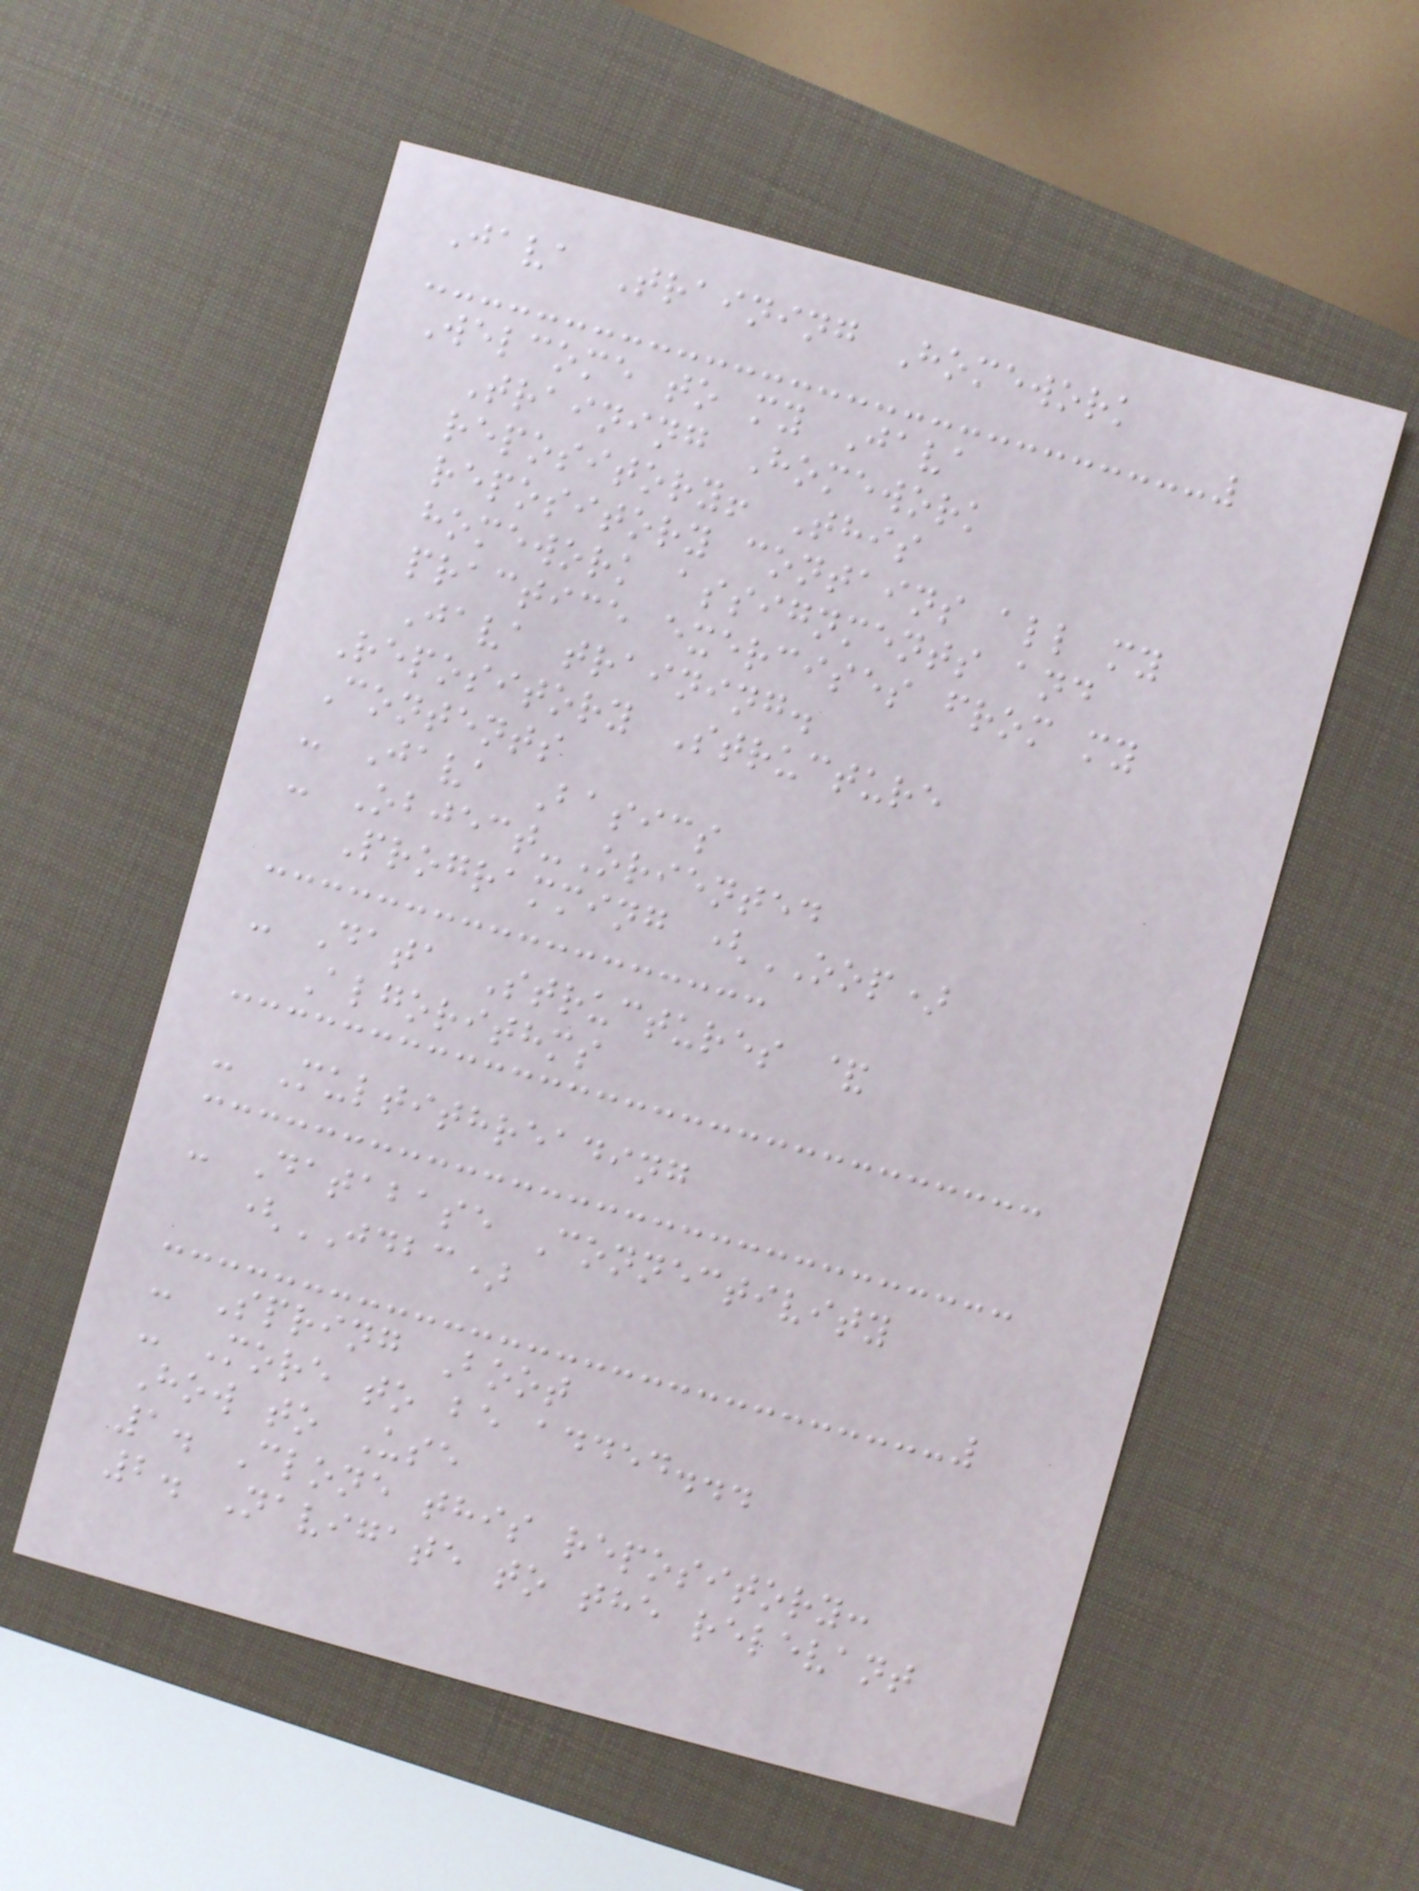Java Training Homework
Welcome to my Java
Training Homework
repository! This
repository contains all my
homework assignments and
practice exercises from my
Java training.
Repository Structure
Contents
- Java Basics
- Object-Oriented
Programming (OOP)
- Data Structures &
Algorithms
- Multithreading
- Database Connectivity
(JDBC)
- Spring Boot
- More to be added...
How to Use
1. Clone this repository:
2. Navigate to the relevant
